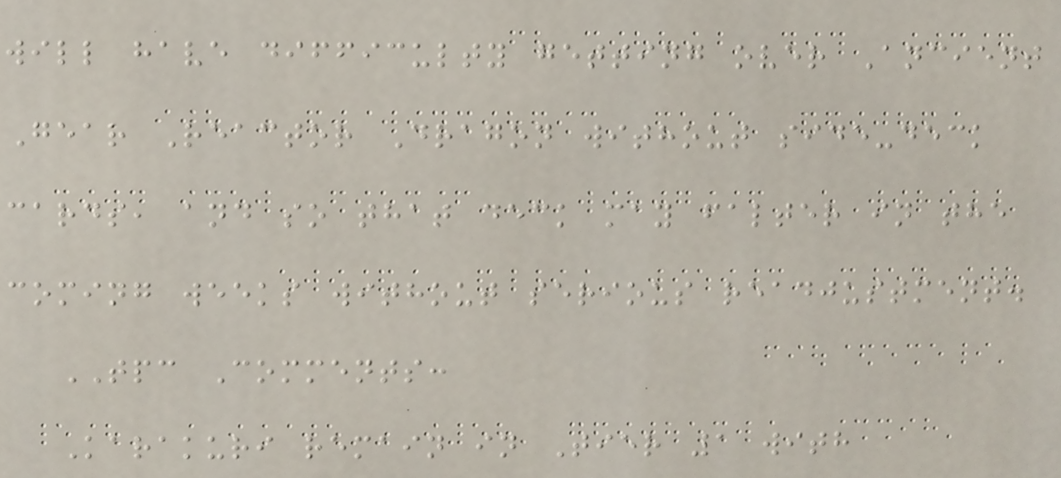will have difficulty getting over Ancient
Gear Reactor Dragon without side-deck
cards, and so that deck may falter in the
coming weeks without serious readjustment.
TPC Comments:
Karakuri remain in Tier 1 with
